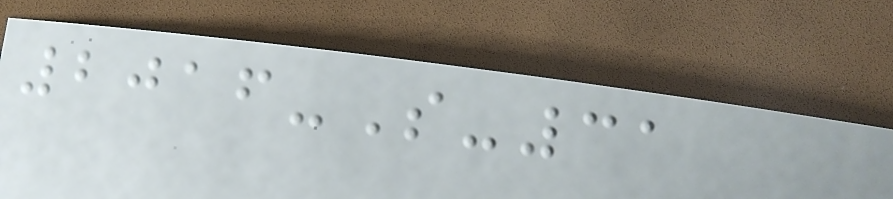2016-S-31
